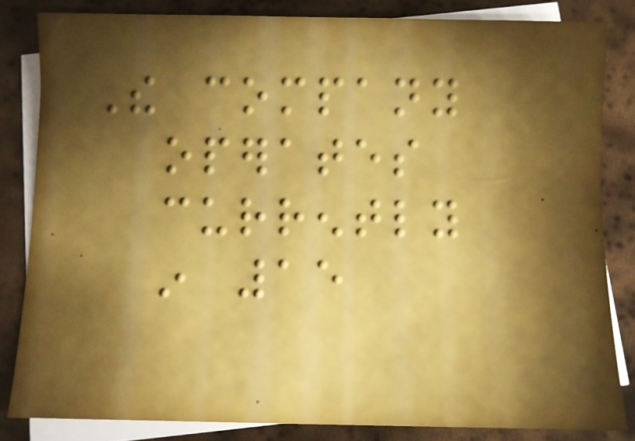The company
operates
currently
in 15
